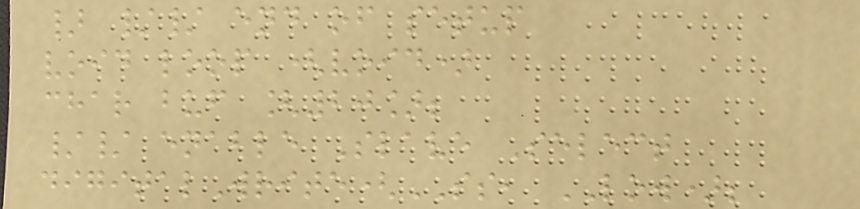} // end of setup
void loop (void)
char buf [20];
// enable Slave Select
digitalWrite(SS, LOW);
